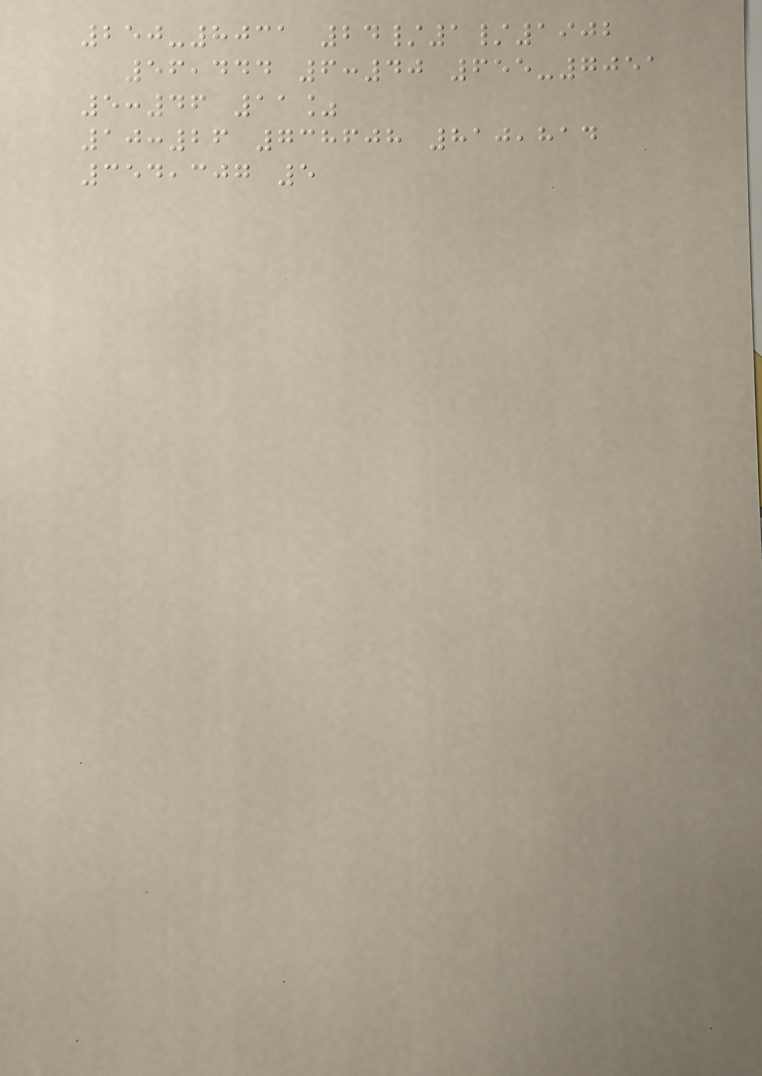250-8031 24/1/1902
56,444 6:40 655-7051
5:46 11%
10:26 738608 810,814
354,307 5
